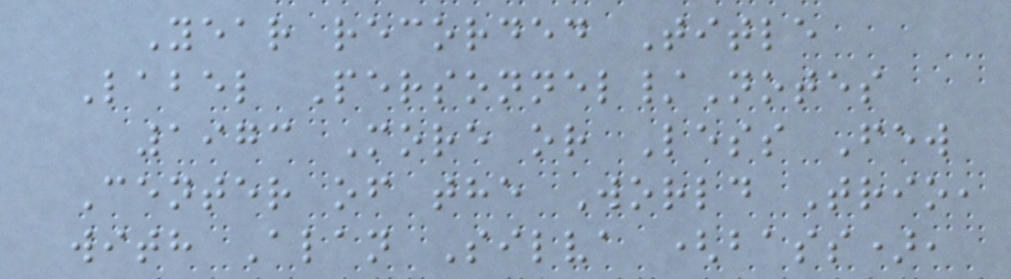Year recorded Title
Label Personnel/Notes
1973 More or Less Few
Center of the World Trio,
with Alan Silva (bass),
